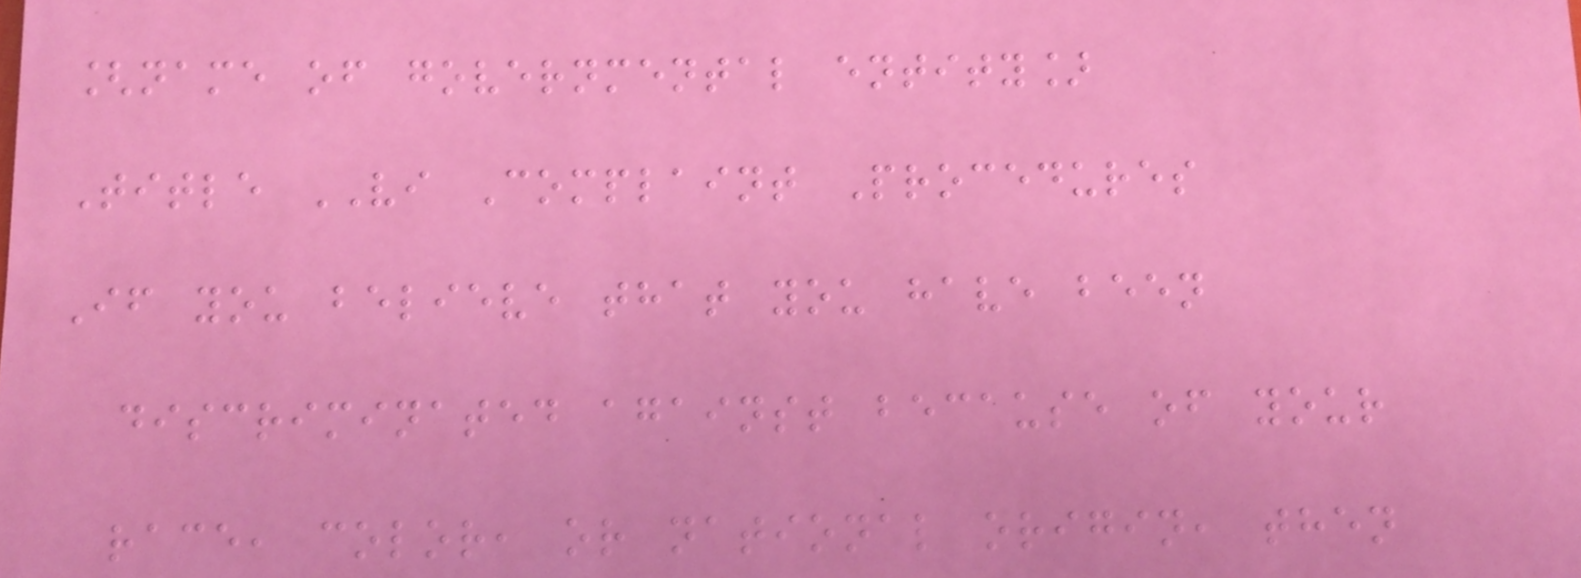[name of governmental entity]
Title VI Complaint Procedures
If you believe that you have been
discriminated against because of your
race, color, or national origin, then
